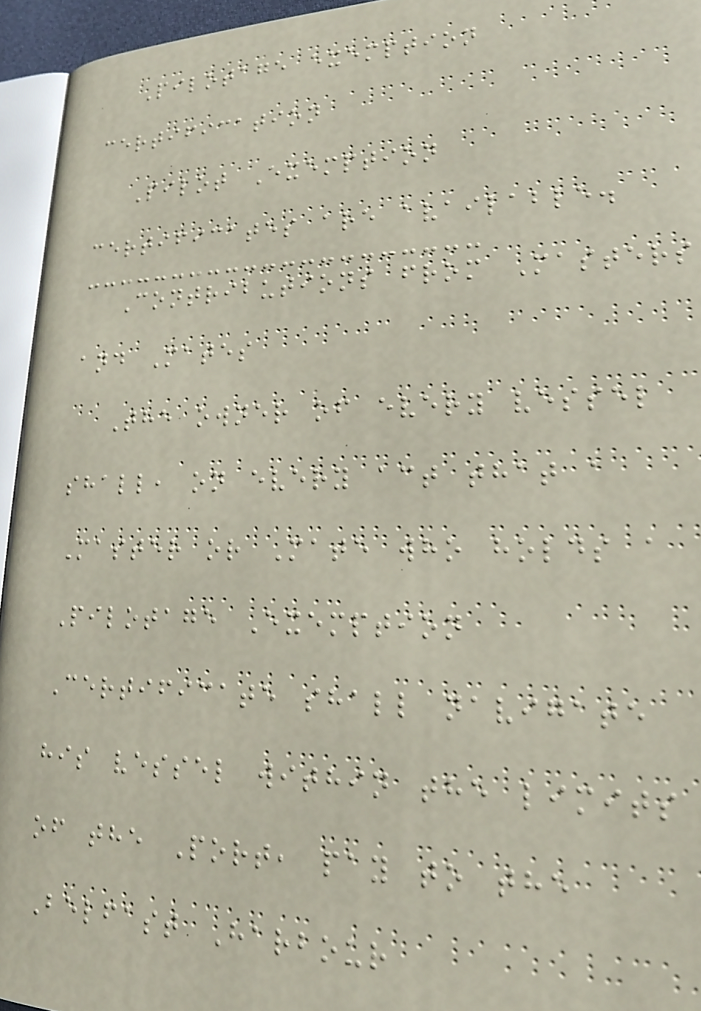Pilotage exemption
certification
Pilot Exemption
certificates are available.
Contributions from Masters
and Mates
The owner of every vessel
shall, on every act that a
Master or Mate who holds a
Pilotage Exemption
Certificate shall navigate
his vessel within the limits
of the Port, pay to the
Belfast Harbour
